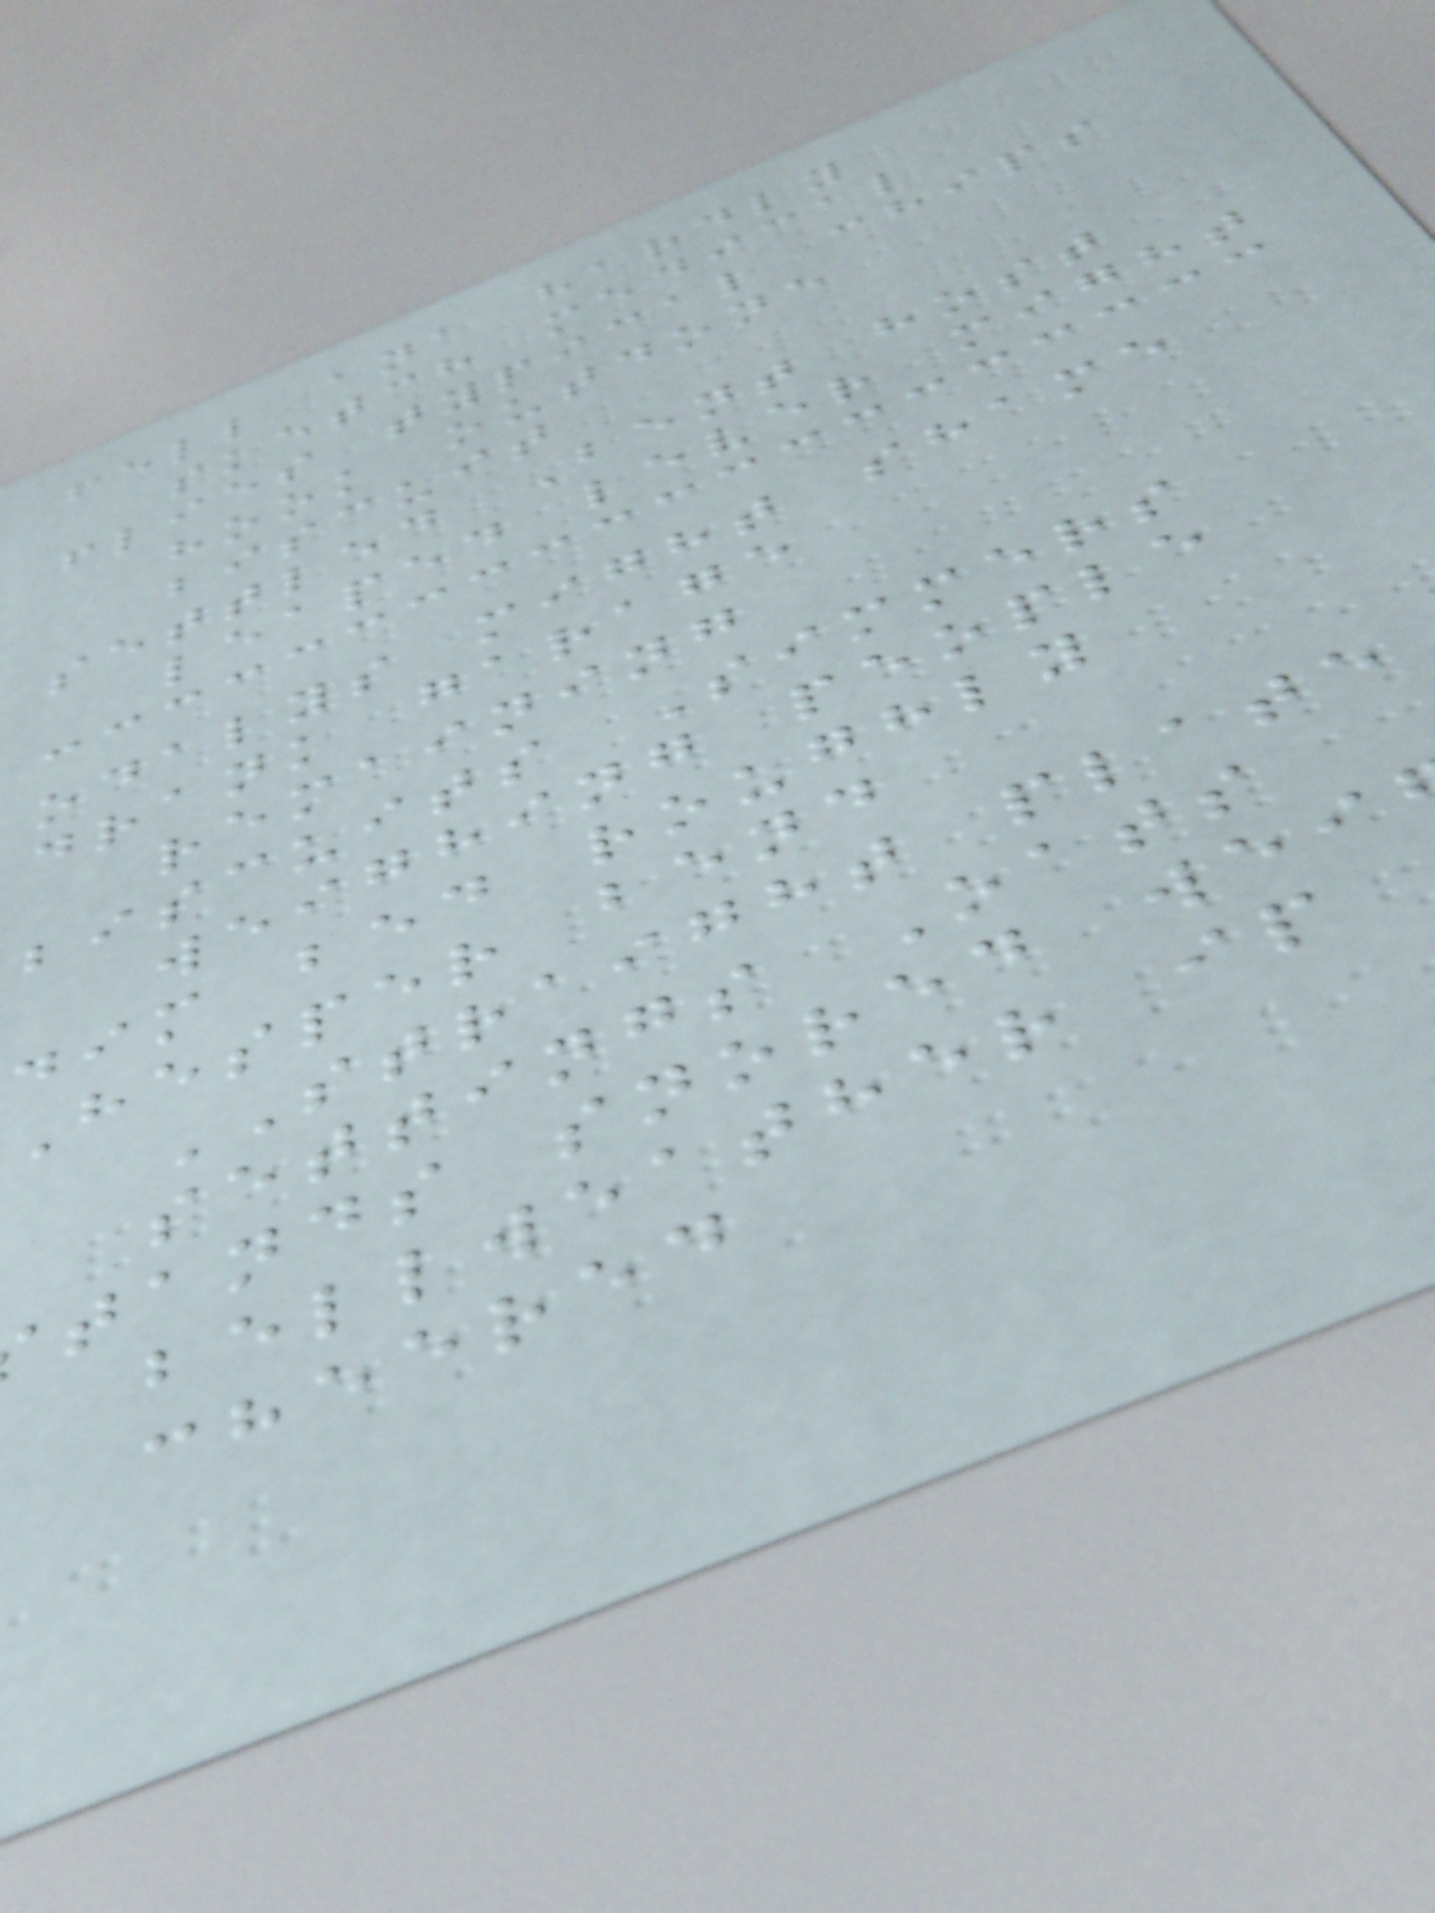fell ana hardly
sketch medical
flies typical chips
hook outdone
biscuit
settled Bent host
leaped lever might
odalys might shame
drank garage
remaining
biscuits Simmers
weighing people
dim bed roughly
Hesper bend
STRAIGHT plate
settings Oats
tands snored wei
bellweather ip
cheered
